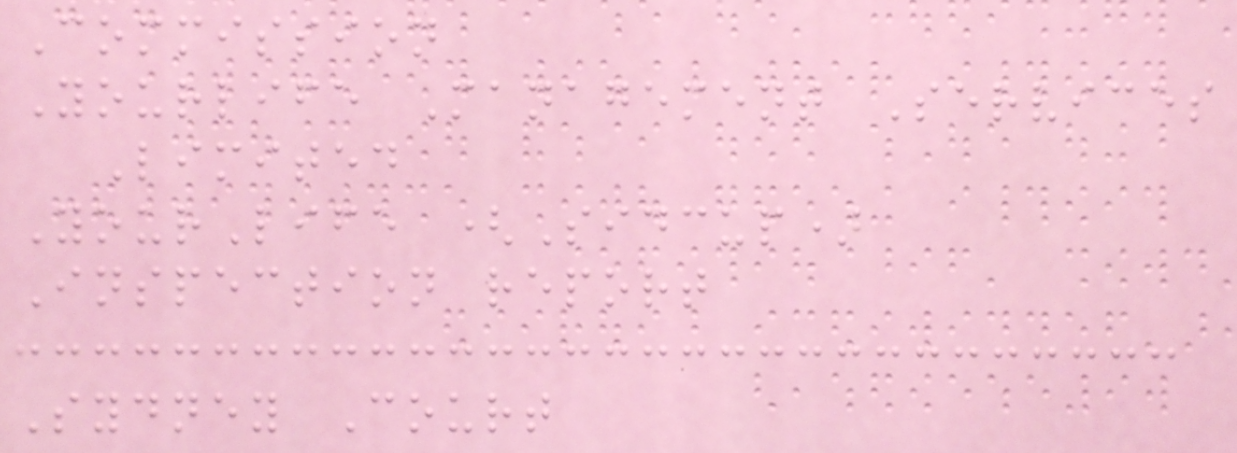Commission
Yourlife Management Services
Limited
YourLife (Sidcup)
Inspection report
Sydney Court
